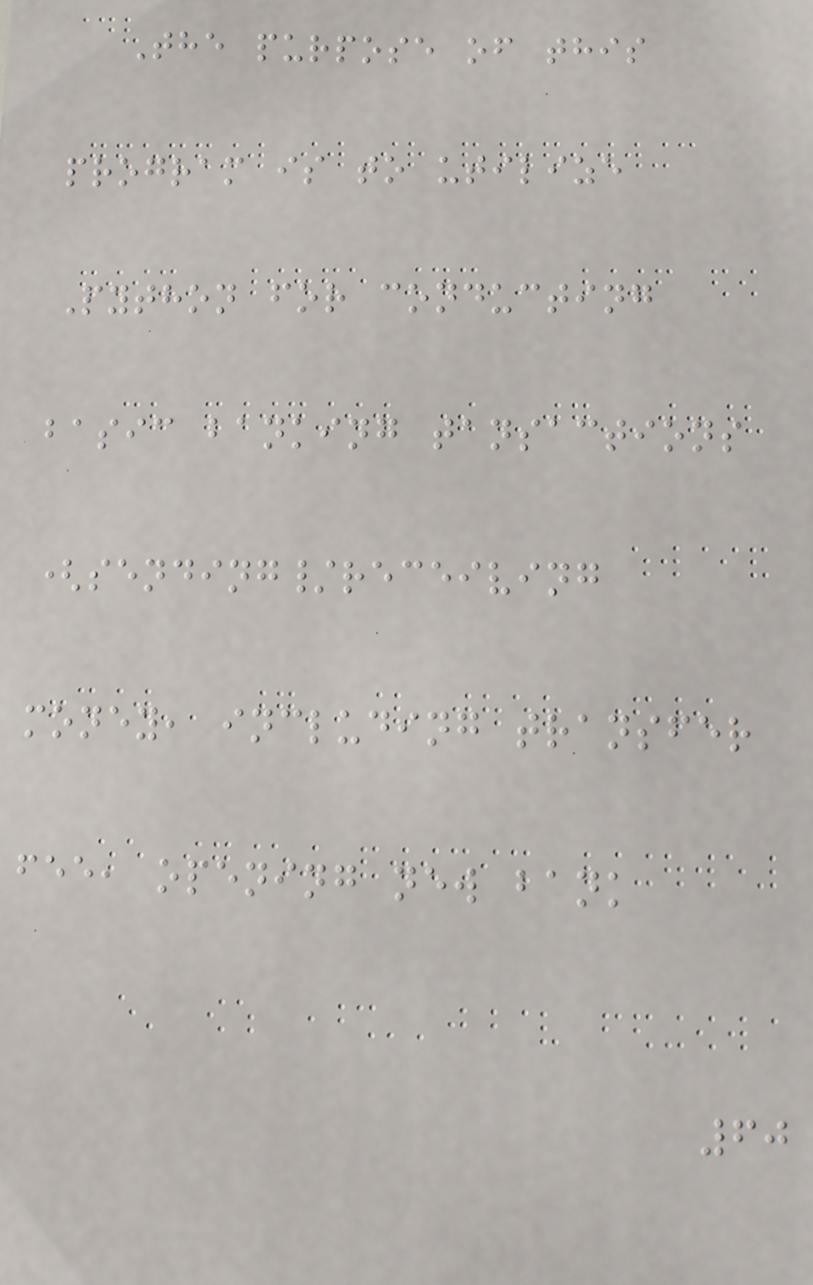The purpose of this
program is to utilize
Python for conducting
basic banking tansactions
(sending/receiving
money, including transfer
fee, opening new bank
60
